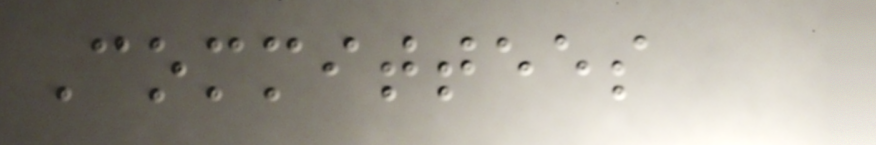Committees
